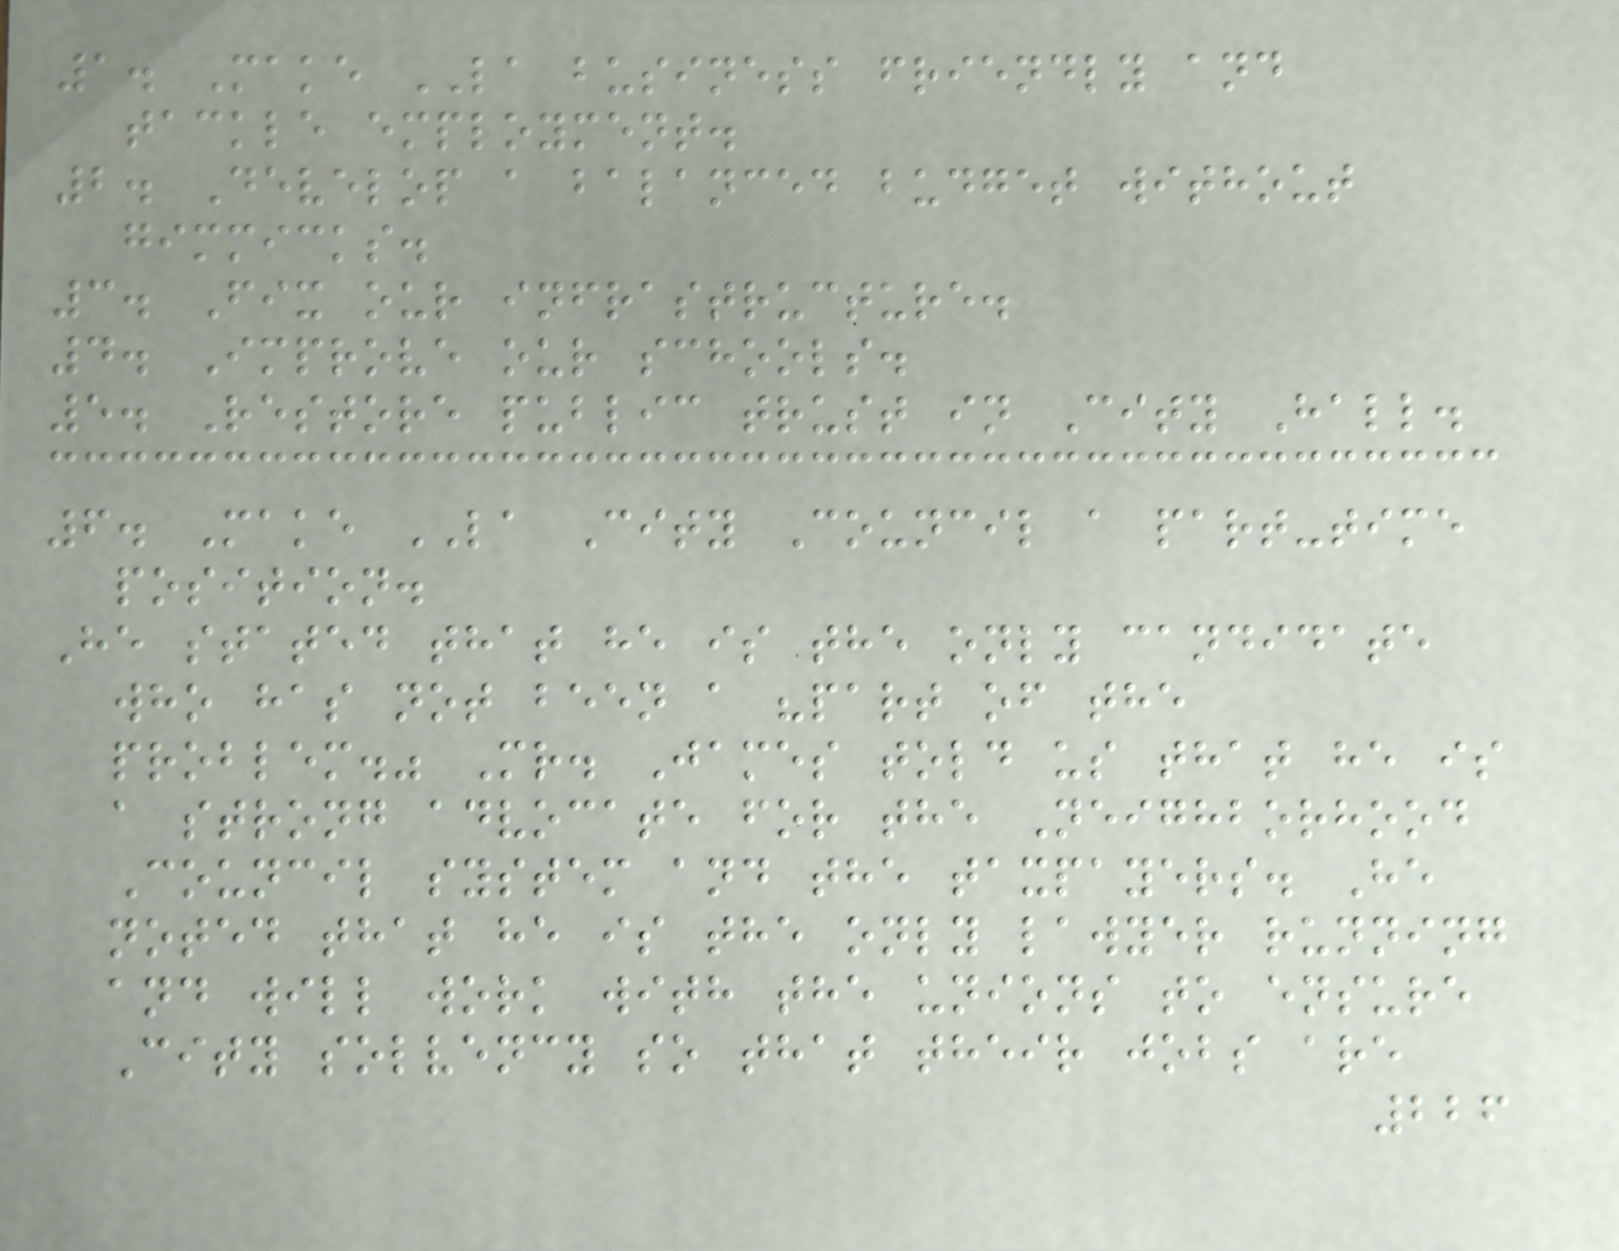1. Make LA business friendly and
tackle employment.
2. Develop a balanced budget without
gimmicks.
3. Fix our infrastructure.
4. Improve our schools.
5. Restore public trust in City Hall.
6. Make LA City Council a part-time
position.
He stated that he is the only candidate
who has not been a "part of the
problem." Mr. James told us that he is
a strong advocate for the Neighborhood
Council system and the taxpayers. He
noted that he is the only lawyer running
and will work with the unions to ensure
City solvency so that their jobs are
226
